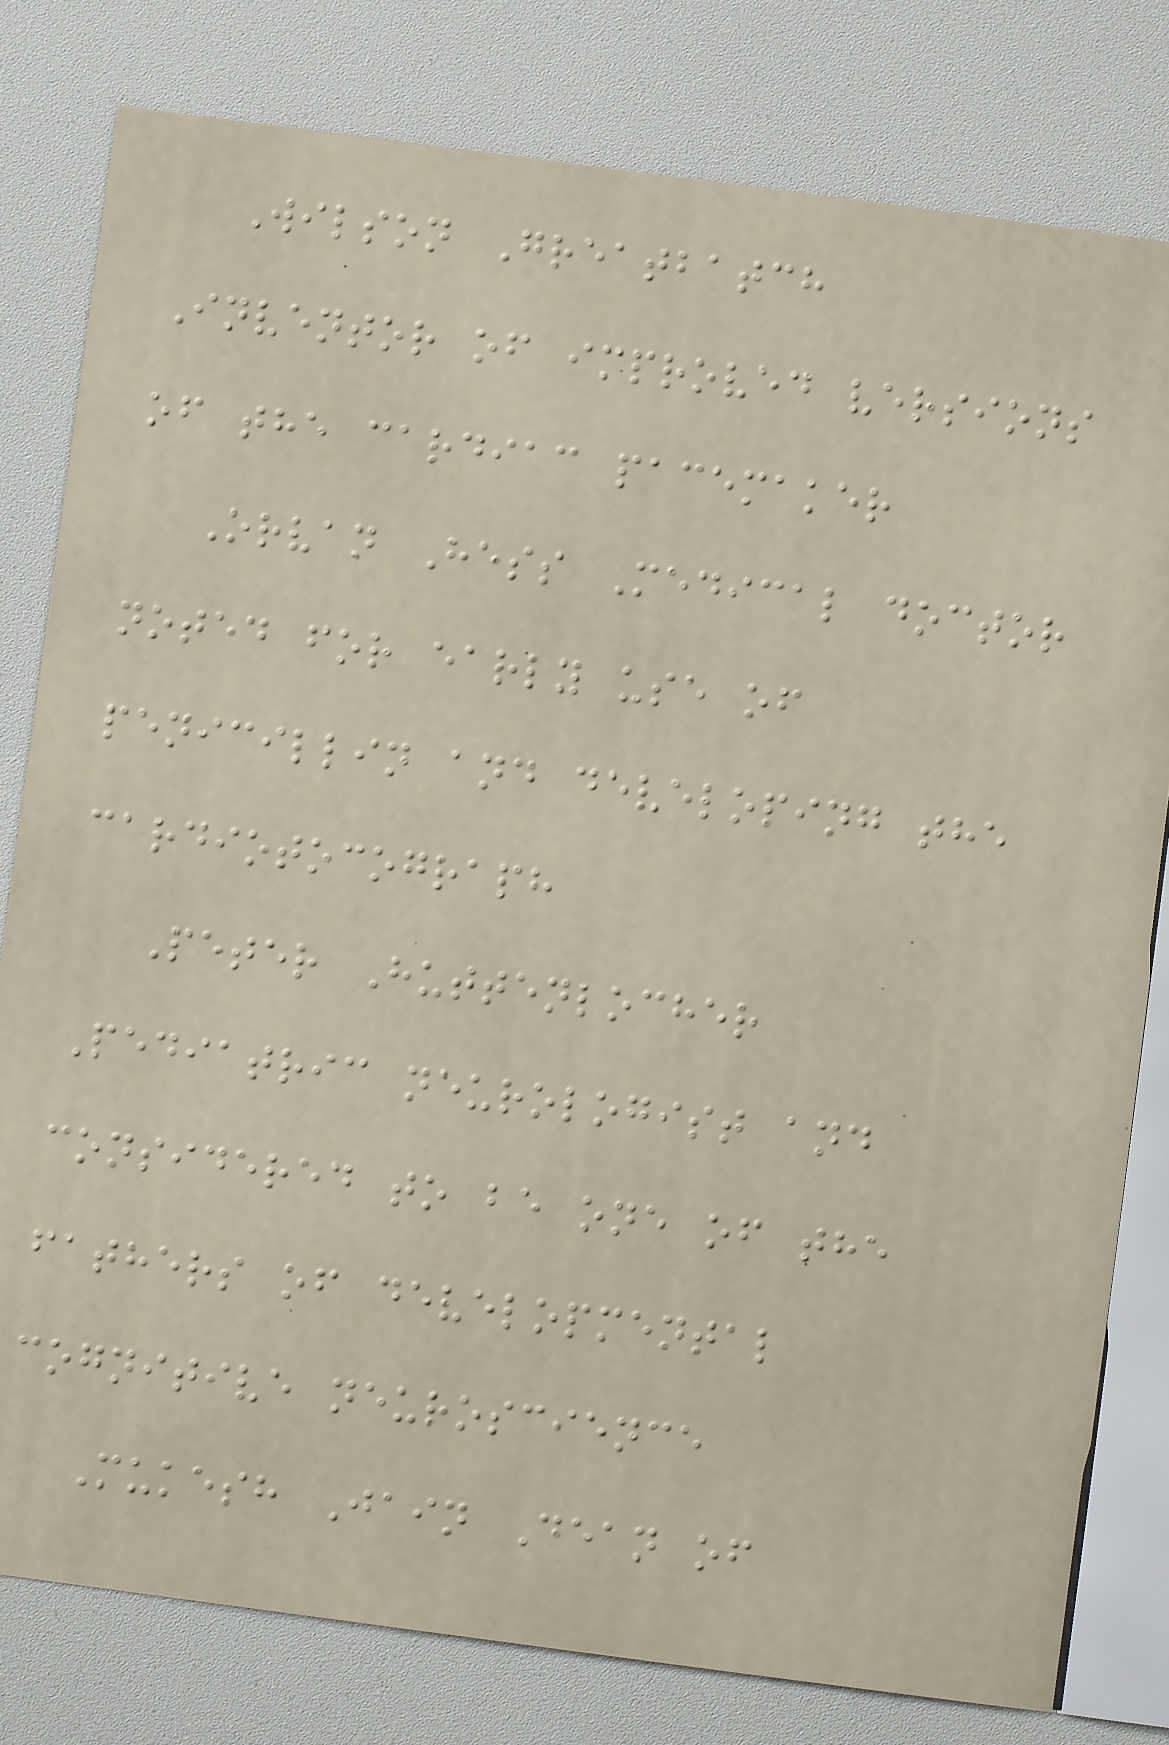Wilson Greatbatch
Inventor of improved versions
of the cardiac pacemaker
Orvan Hess Medical doctor
noted for early use of
penicillin and developing the
cardiotocograph
Peter Huttenlocher
Pediatric neurologist and
considered to be one of the
fathers of developmental
cognitive neuroscience
Mukesh Jain Dean of
